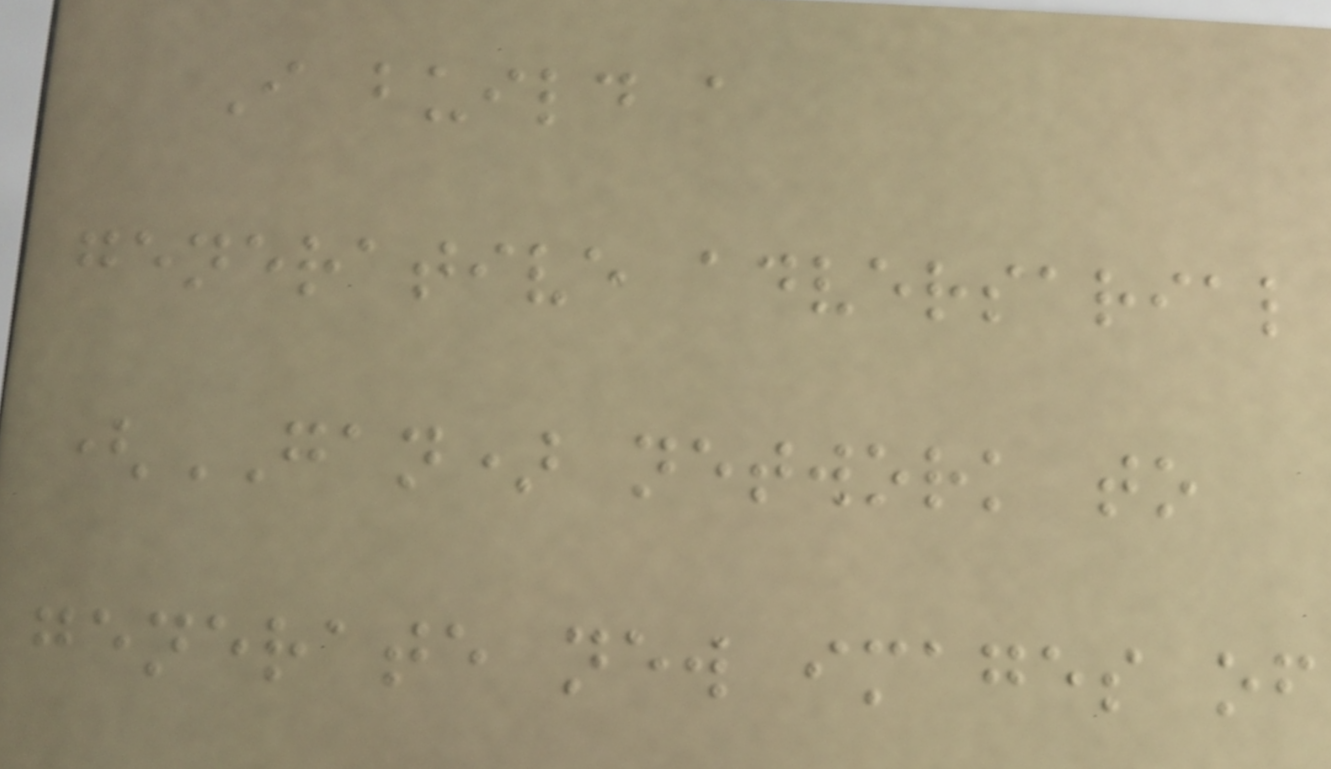I build a
generative adversarial
(GAN) network to
generate new images of
